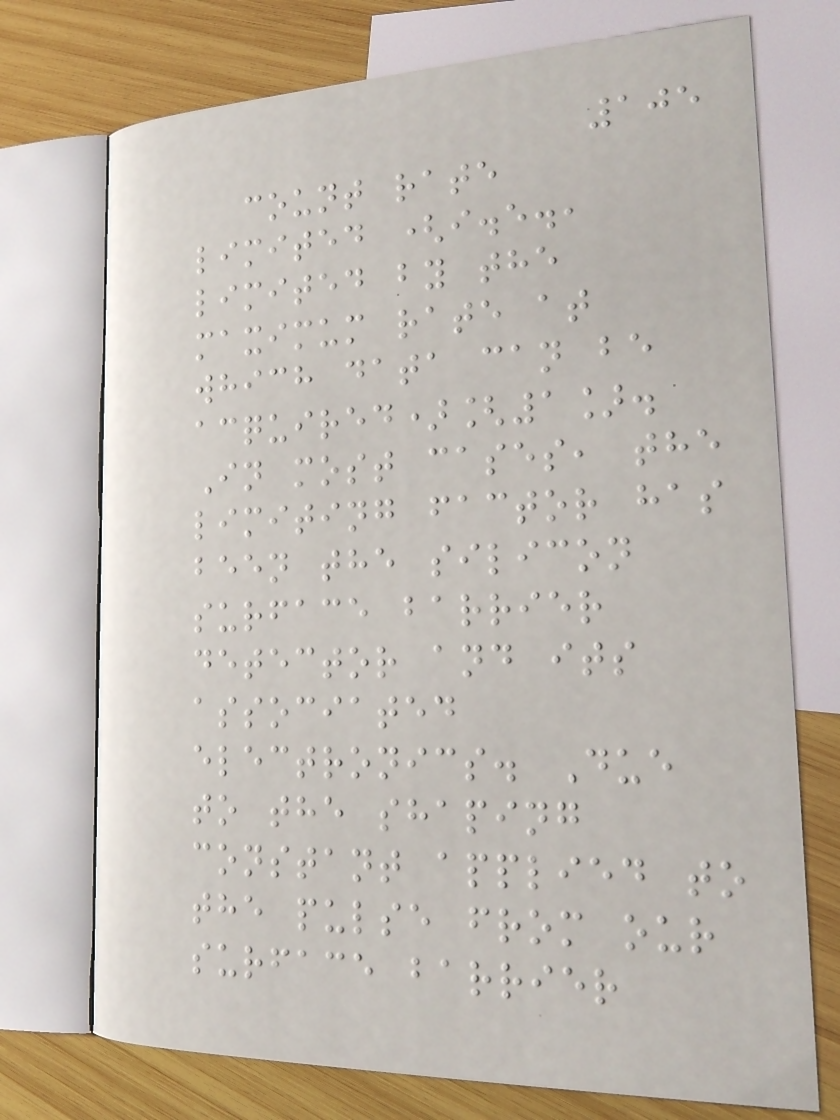105
count rate
limited (i.e.,
limited by the
maximum rate at
which data can be
acquired)[1].
In most cases, the
limiting factor has
been the silicon
surface barrier
detector and its
associated
electronics. Due
to the shaping
constant applied to
the pulse from our
surface barrier
